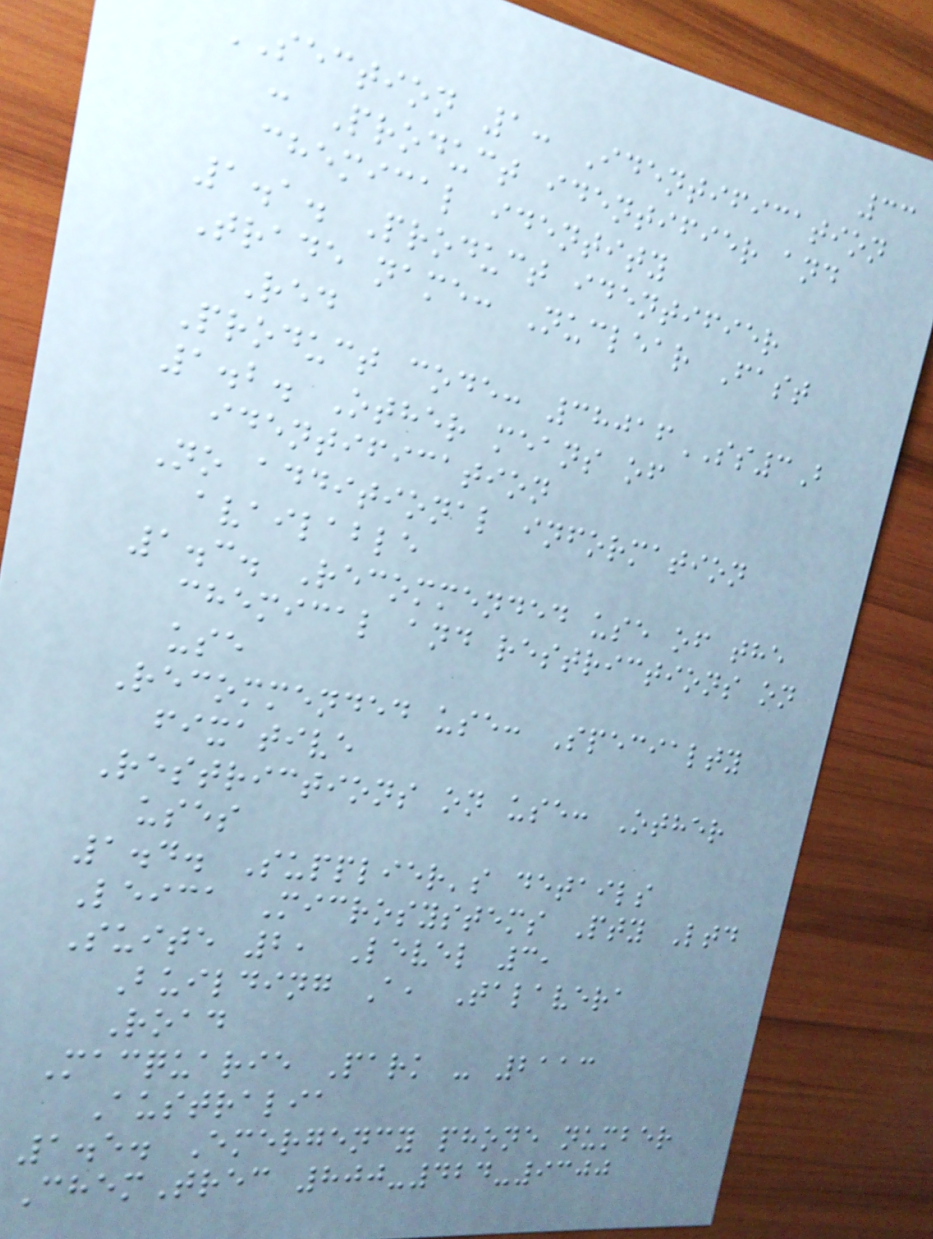33
SECTION 1: Identification
: Product identifier and
chemical identity
1.1. Product identifier
Trade name: Nuclear Fast
Red
Product code: 38016SS3B
1.2. Other means of
identification
No additional information
available
1.3. Recommended use of the
chemical and restrictions on
use
Recommended use: Specialty
fixative
Restrictions on use: Other
uses
1.4. Supplier's details
Leica Microsystems Pty Ltd
Suite 2, Level 3,
Building A, Talavera
Road
Macquarie Park - 2113
Australia
1.5. Emergency phone number
ChemTrec 800-424-9300
